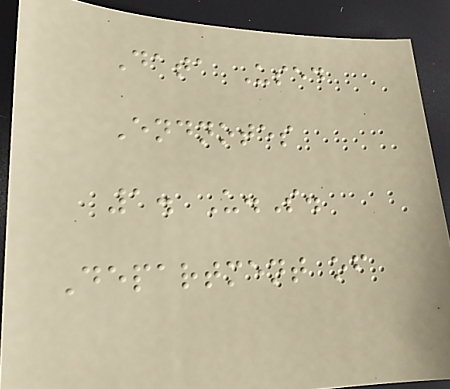Data Used
Endnotes
1. U.S.
Department of
